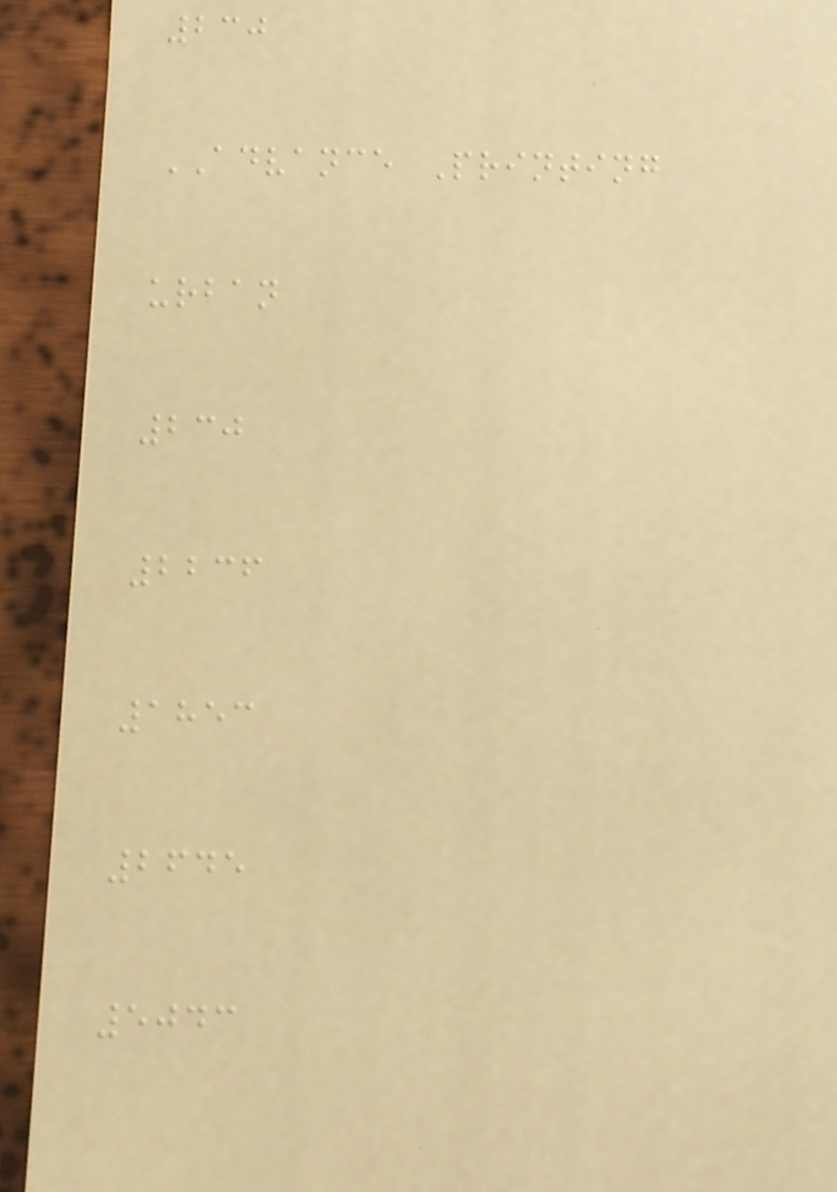230
ADVANCE Printing
urban
230
2236
1853
2645
5043
